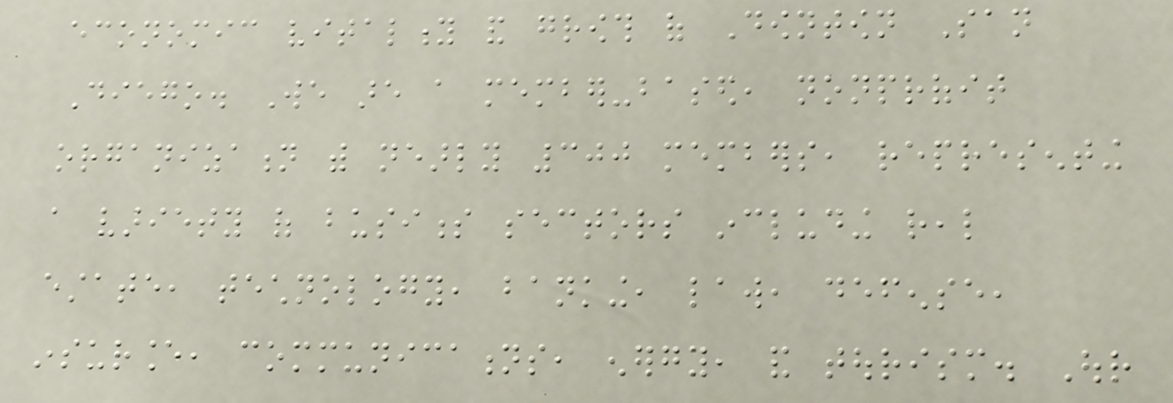economic vitality and growth of Downtown San
Diego. We are a member-based, nonprofit
organization with nearly 300 members, representing
a variety of business sectors including real
estate, technology, banking, law, defense,
insurance, communications, energy, and tourism. Our
